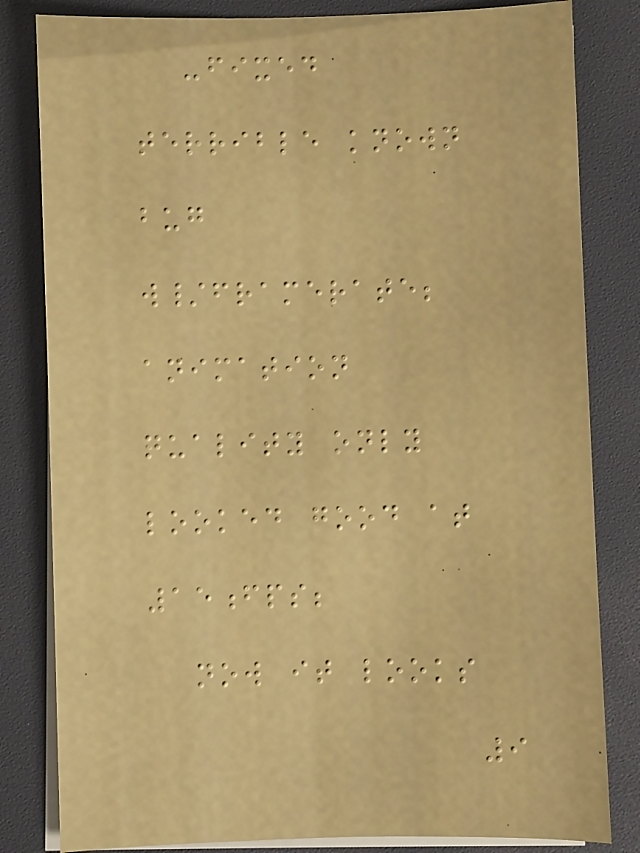-fixed
terrible known
bug
w/framerate;
animation
quality only
looked good at
15fps;
now it looks
9
